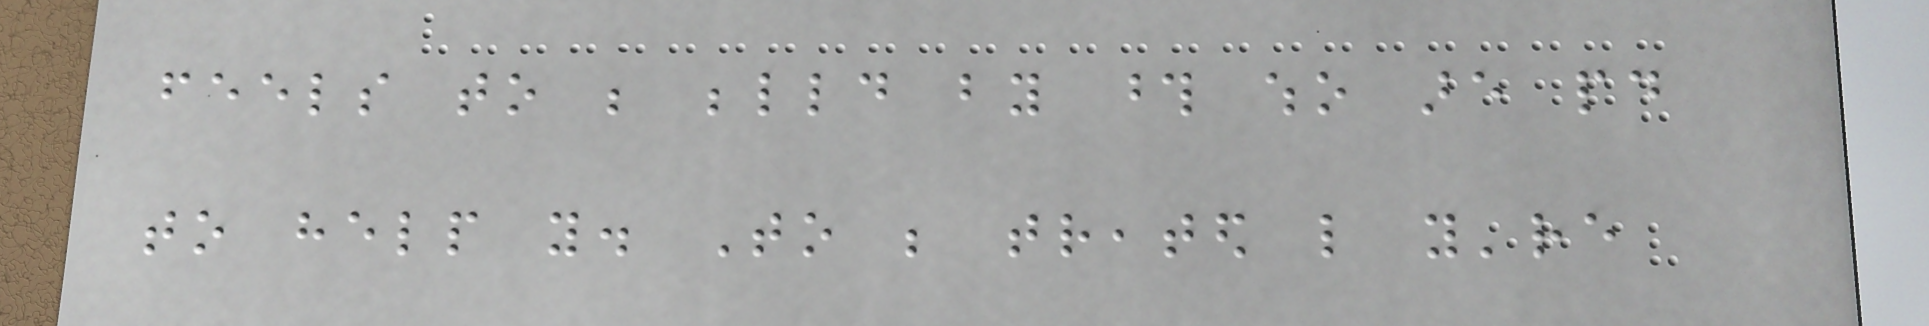feels to be belittled by those who are paid
to help you. To be treated like you're
